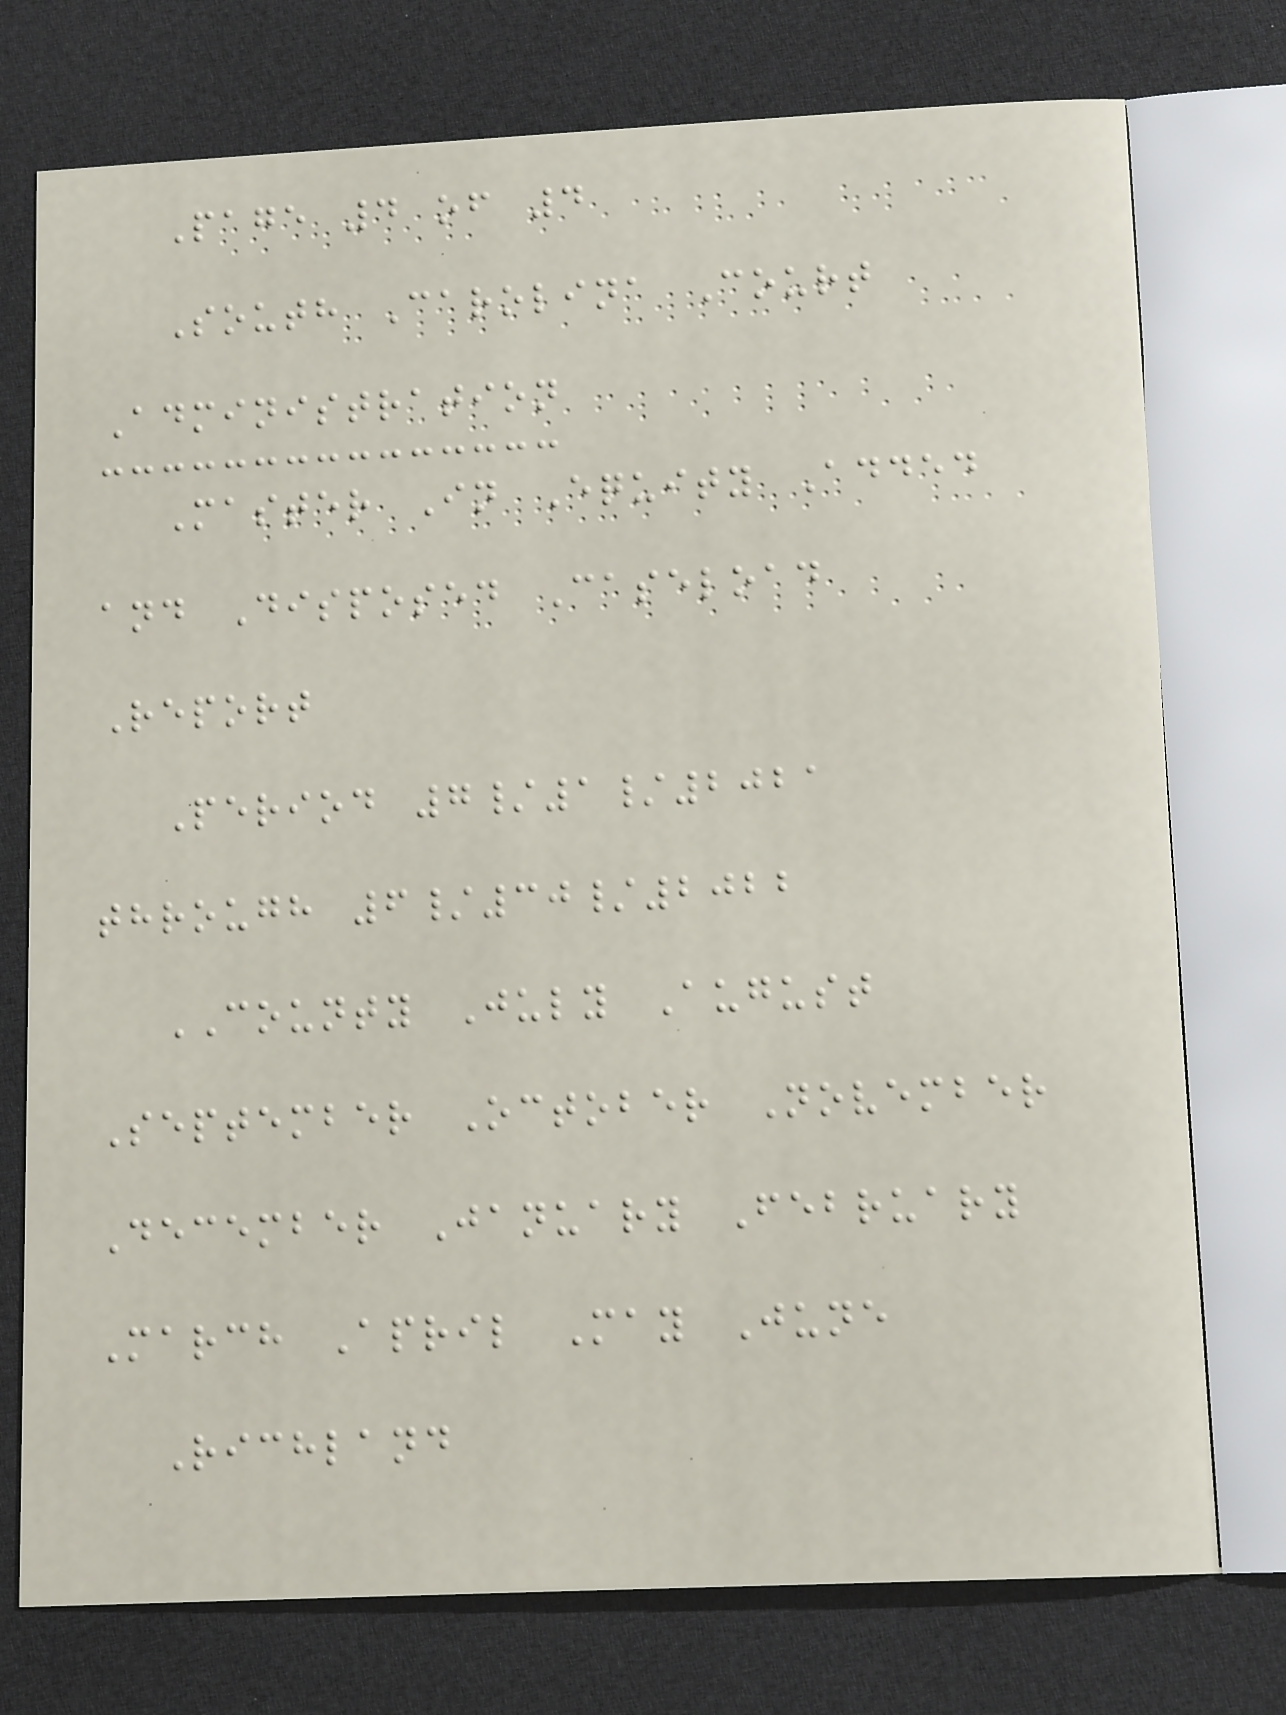Page 4 of 4
South Carolina Court
Administration
Master In Equity Added
and Disposed Caseload
Report
Period 7/1/2021
through 6/30/2022
COUNTY July August
September October November
December January February
March April May June
Richland
